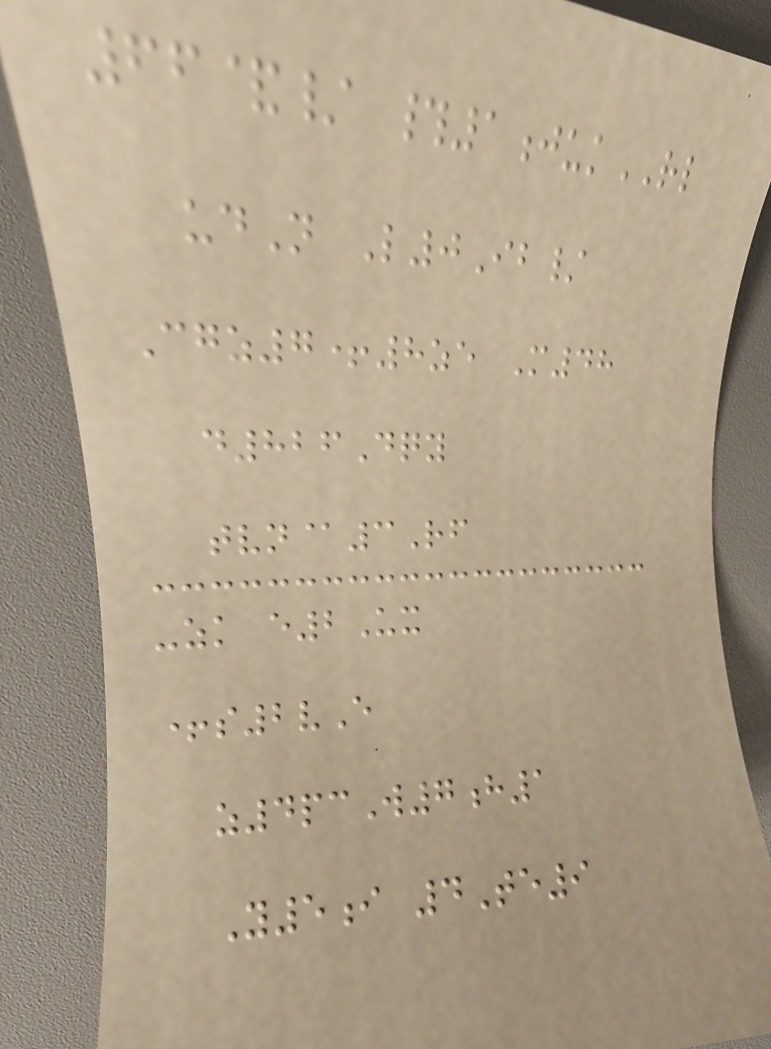66&/ #1jukRL
udN L0Ib/
Cgz7+8ze M48
d826Dqy
tvn@3Rf
-zk e2Ux
+s2vE
z4pcW7h1
Y5i 4Te9
